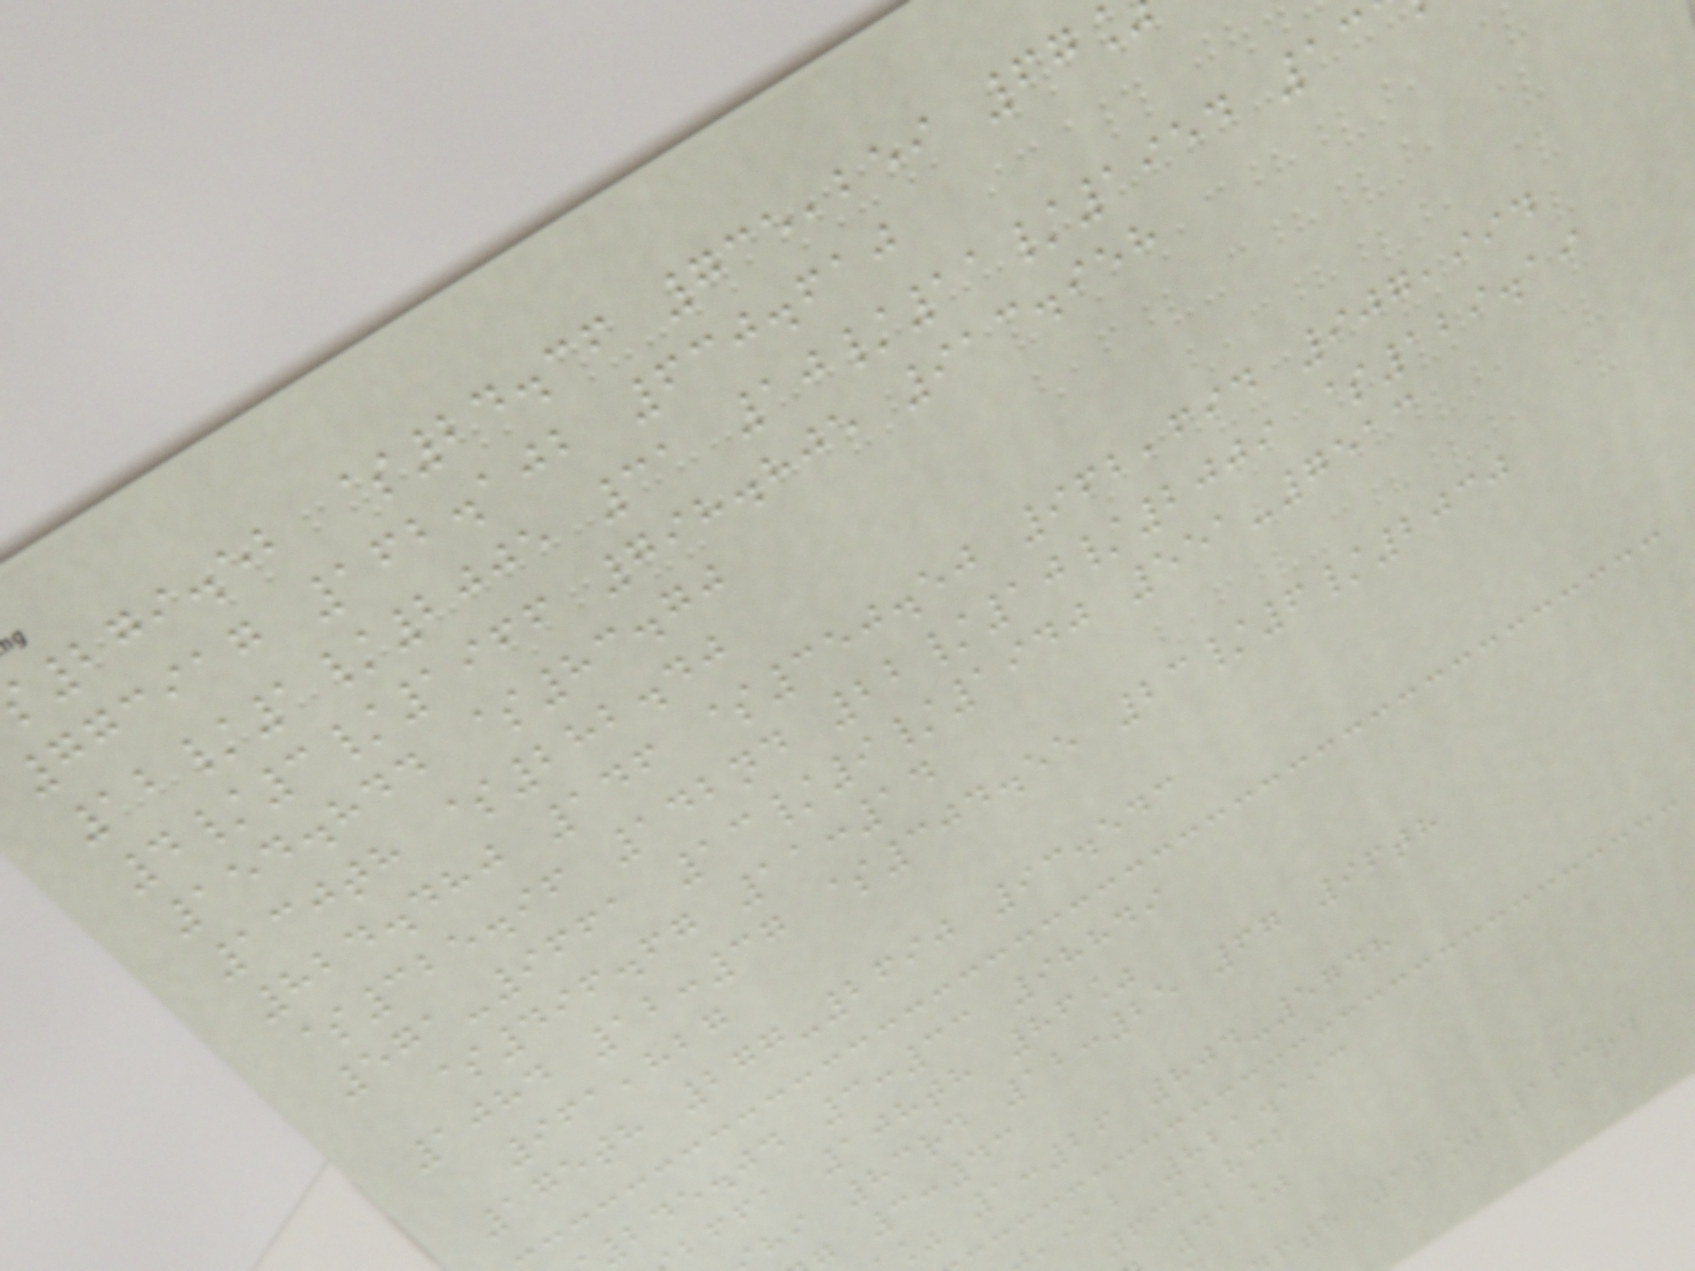279.52 $24.36 735,259 67
773917 162.102 630.610
12/1/2005 31 10/11/1954 13
4/3/1966 798.805 913.958
154.844 $83.70
130th $282.40
824.480 146 $350.50 962,694 907,994
$325.96 142nd 22/10/2009 $129.19
571-9661 13/9/1940 551-7513
$496.67 11:14
1084 12:37 $304.55 23/6/2030
961,827
175th 277-2690 93.543
245.04 3:33 98849
bffa 108th 86%
hi 83rd 12:25 67 96th
3:43
1:26 804-5748
,iab 821.193
631,832
fth 14% 163rd
